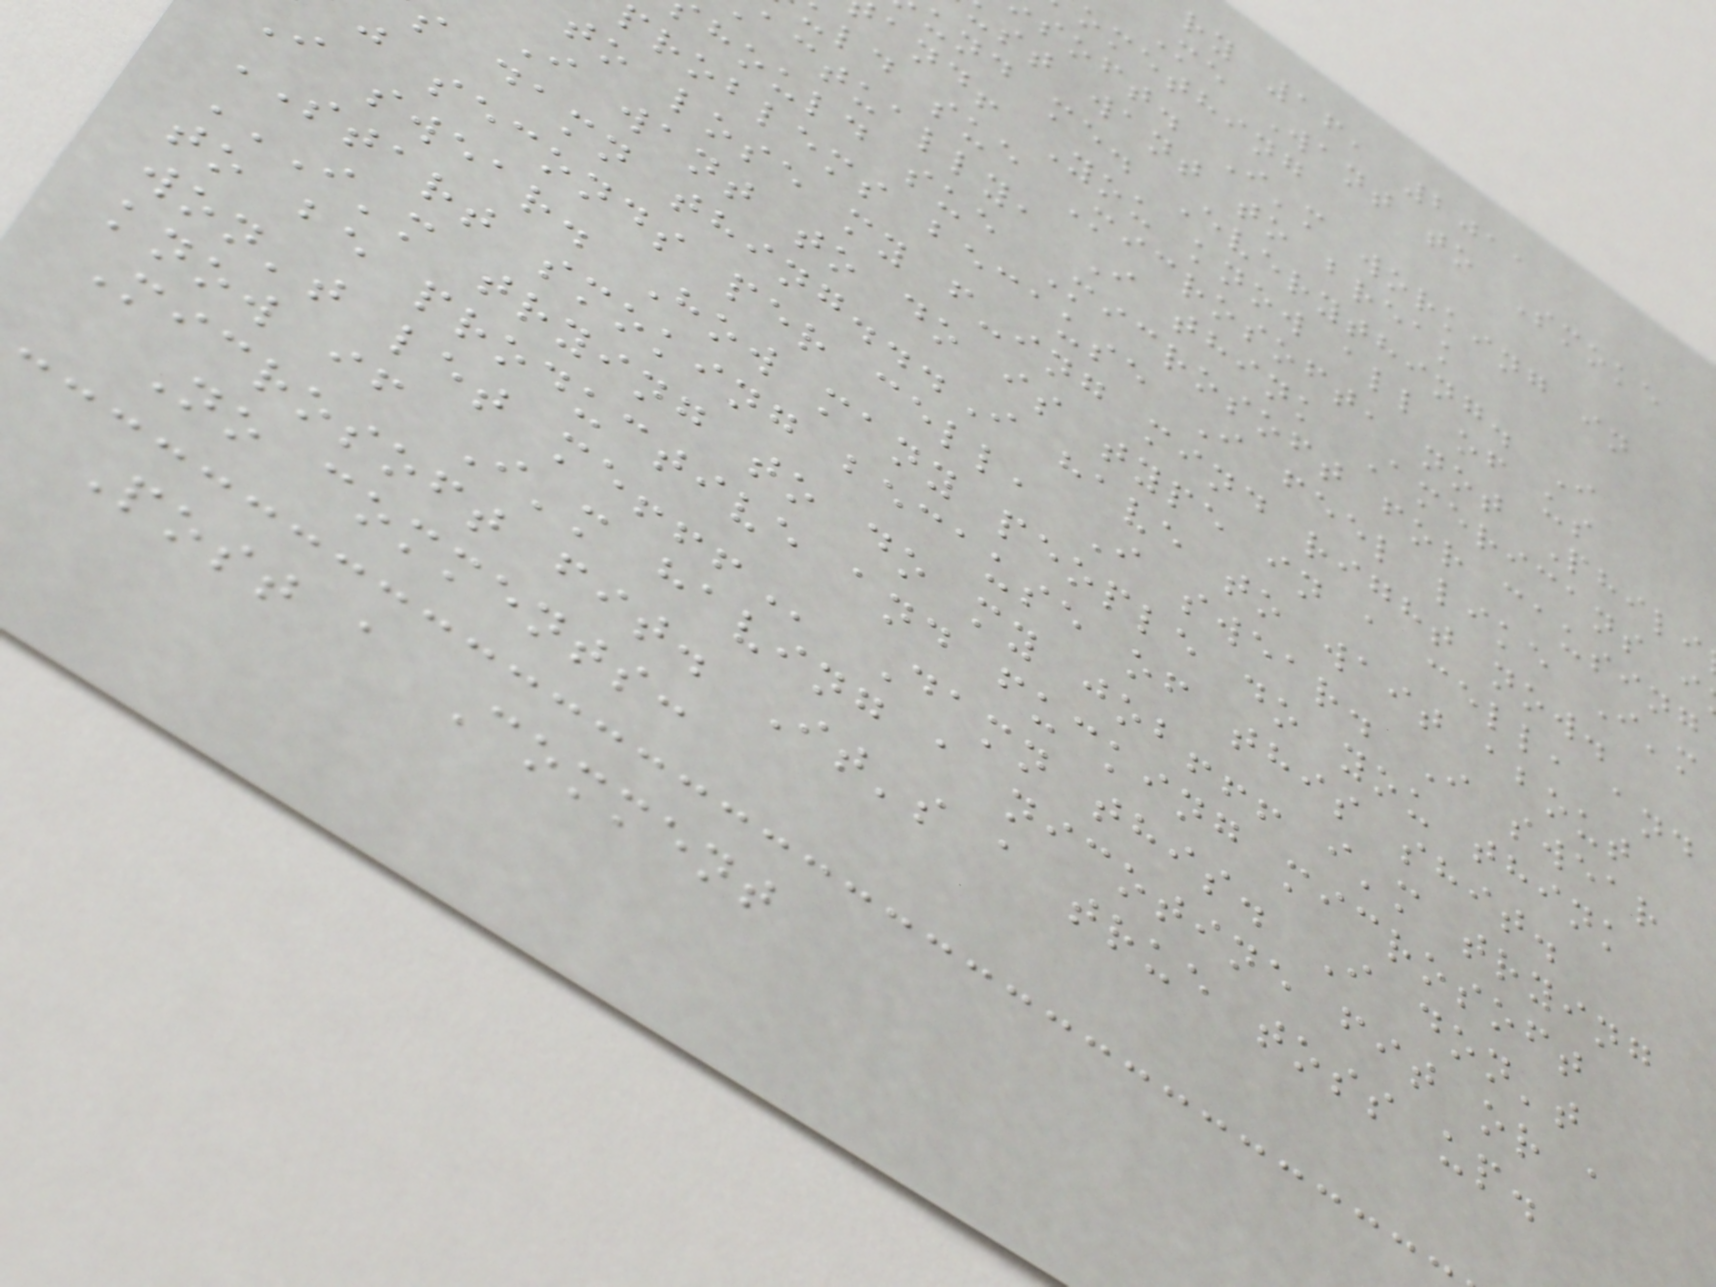ry 16, 2011
Me Want to Smoke
omething
soft. I'm working in
st want to break
und me. Everything. I
and! You know all of us
ld sue Microsoft, not Phili
actually, I think Americans i
hould sue Microsoft for causing
problems because I feel like I'm
to lose my f-ing mind right now.
I want to do is type in a cell, and
s damn thing...I have to wait about
j seconds per cell, I swear. I swear
i swear. How many people do you think
START smoking because of this shit.
I'M TRYING TO DO MY JOB!!! I'M TRYING
to be productive and fucking microsoft
know if I'm having a nicotine fit or a
Microsoft fit. It's a true toss up.
No comments:
Post a Comment
